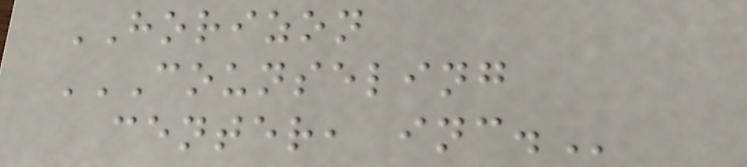HORIZON
COUNSELING
CENTER, INC.
